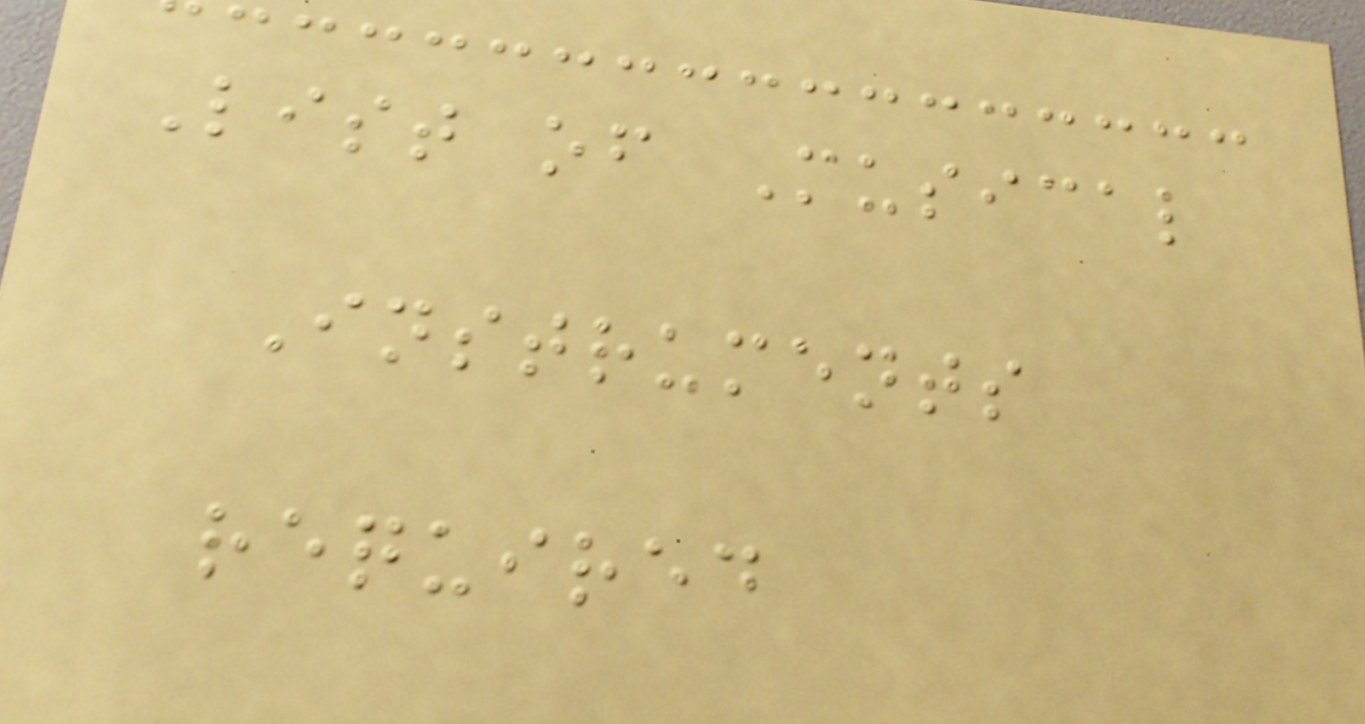List of Musical
Instruments
required
